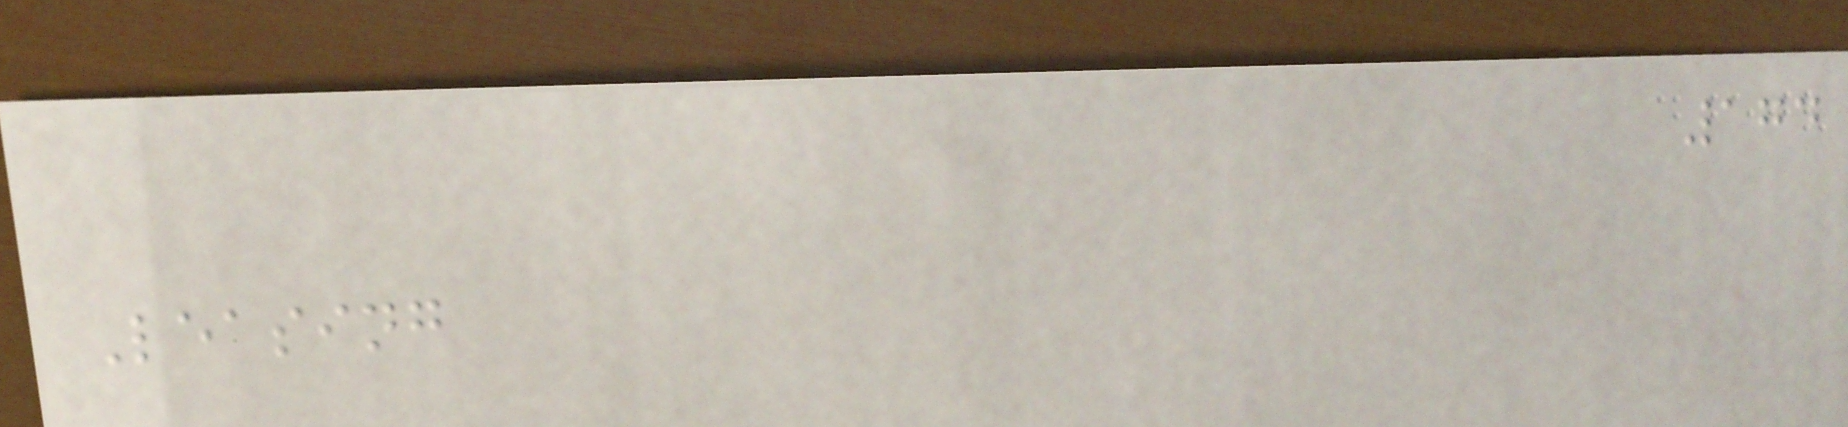174
Leasing
